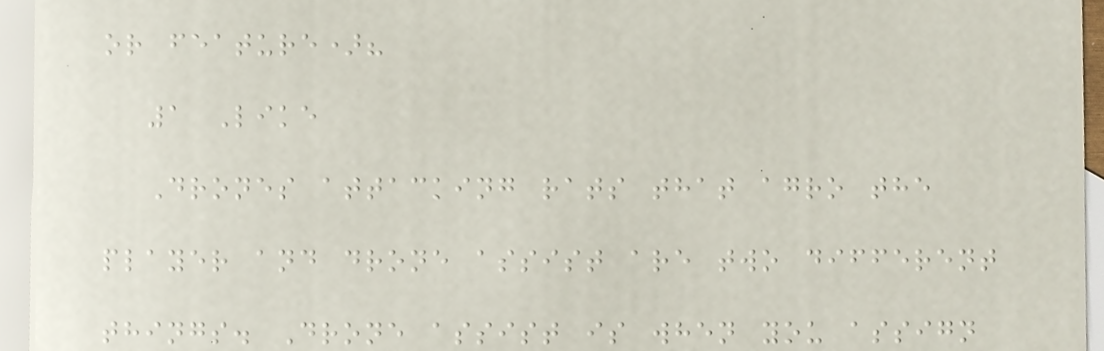or feature)?
1 Like
Drones attacking rats that agro the
player and drone assist are two different
things. Drone assist is when you assign
